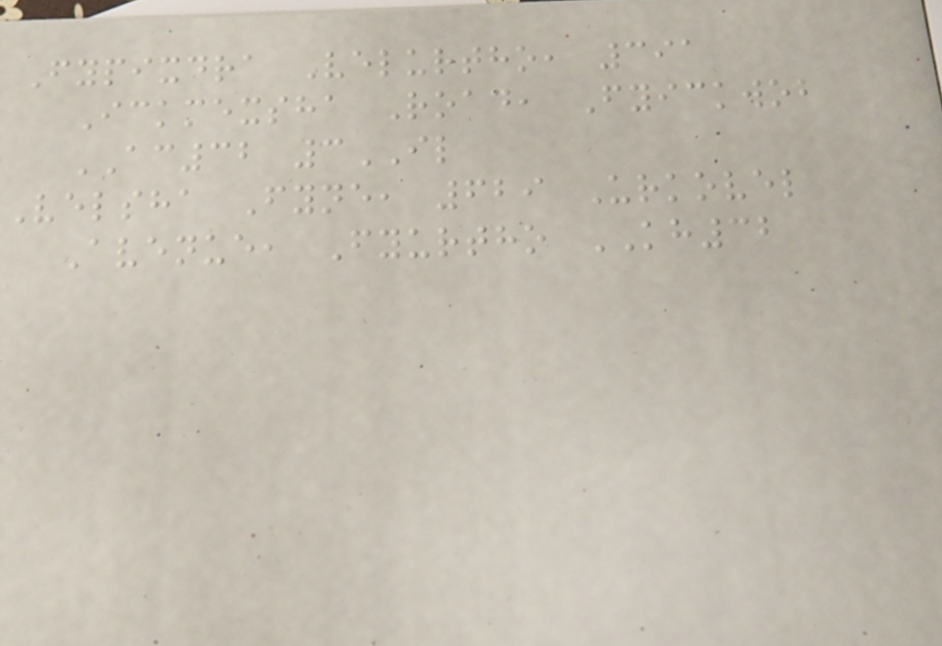Fypixdra Velurtho, 391
Ickmexsha Road, Fyickwob
AC32 3IL
Velsha Fyne, 629 Urkovel
Avenue, Fyurtho KH32
